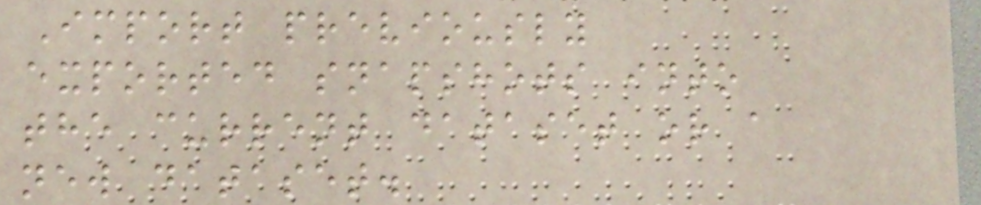Import previously
exported snapshots into
the current dataset or a
new dataset.
